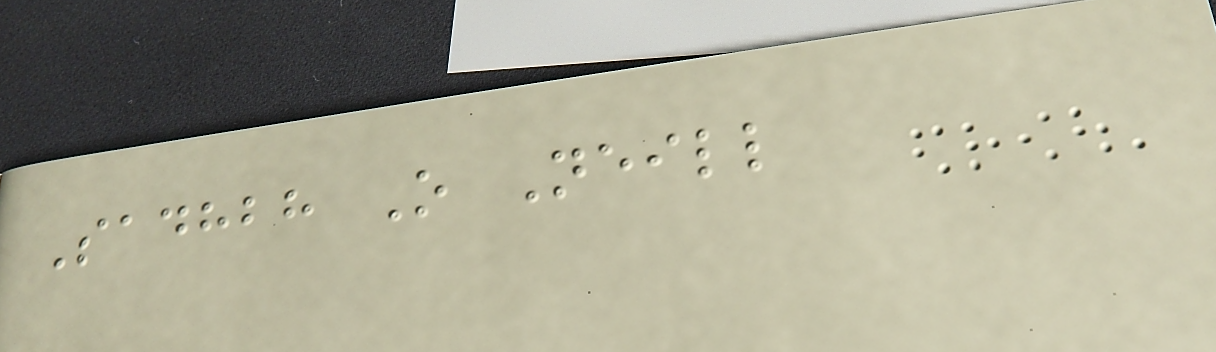Sadhbh O Neill
